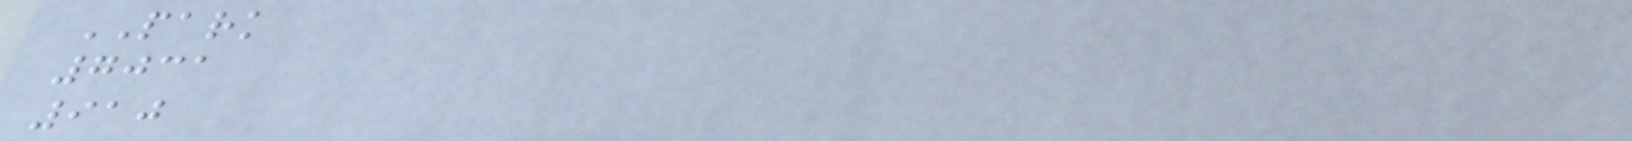PARK
7031
910
